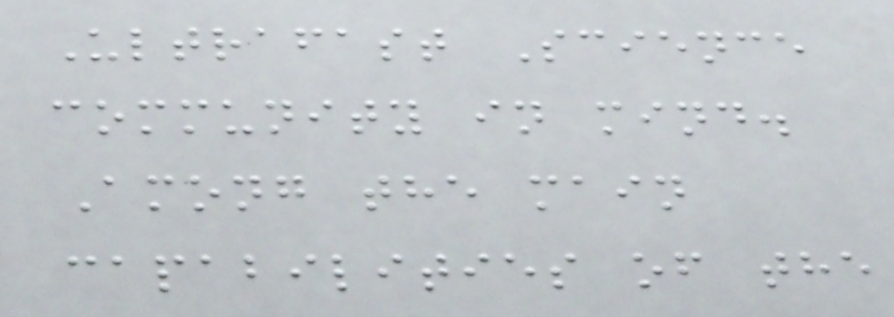Ultrafast Science
community in mind.
Among the main
capabilities of the
